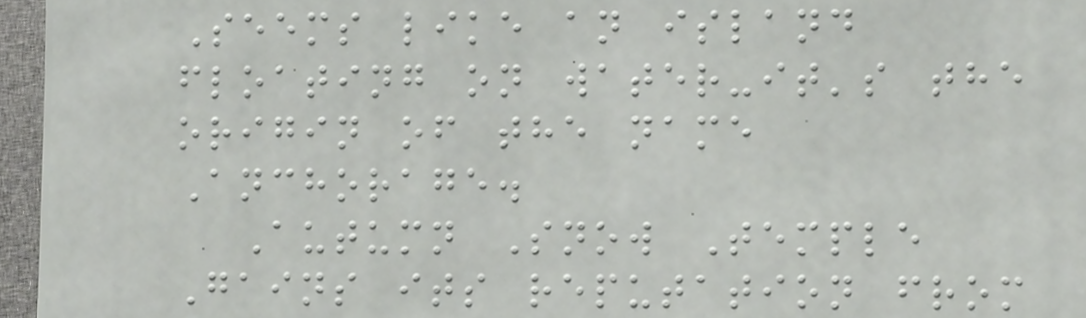Seems like an island
floating on water-it's the
origin of the name
Anchorage.
Autumn Snow Temple
Gains its reputation from
